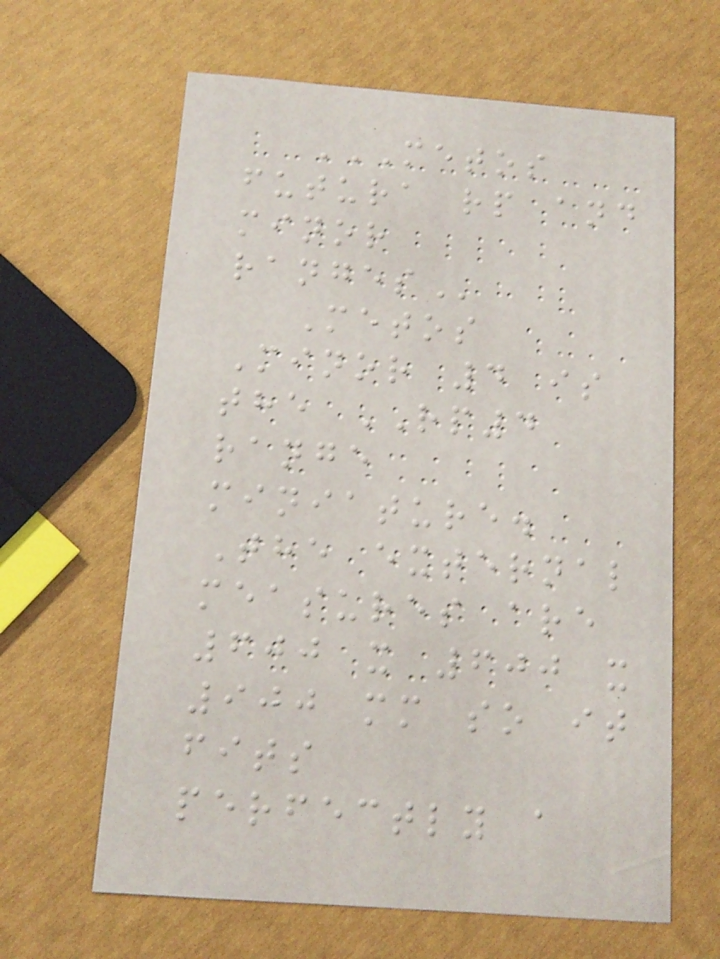METOS
FUTURA RP AND
MINOR
RANGES
Metos
Minor 4 is
the RP4
range
miniature.
The external
measures are
600 x 600 x
900 mm so it
fits
perfectly a
